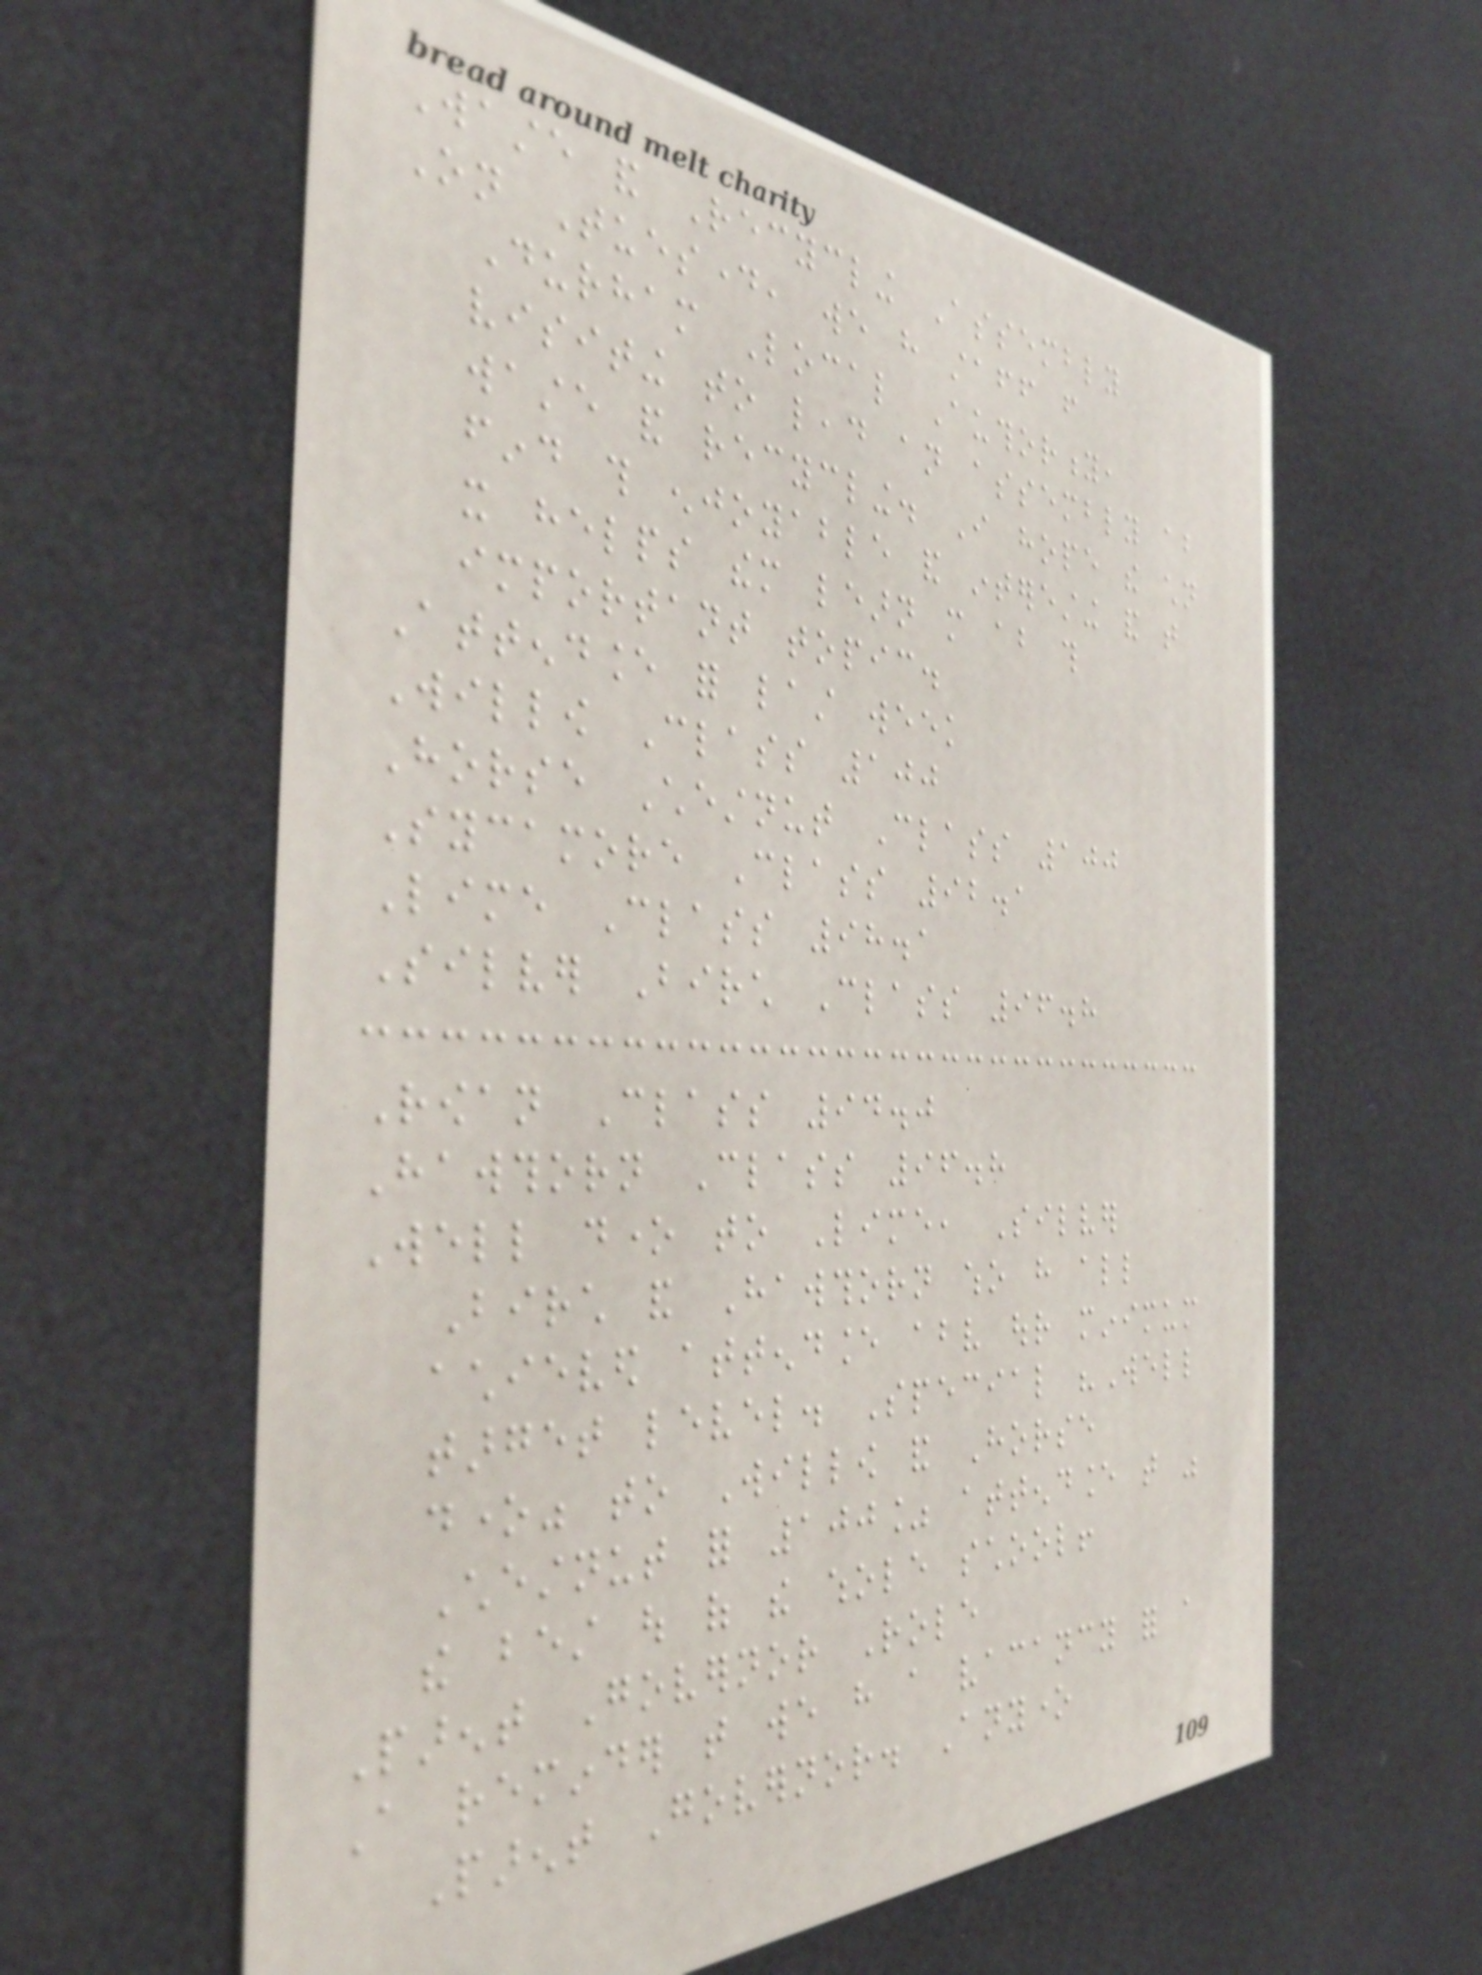Waste and Recycling Assembly
On Tuesday, we have staff from
Durham Local Authority,
visiting to lead an assembly about
waste and recycling. I hope the children
find this enjoyable and interesting and that
it helps them learn more about this
important topic.
Attendance for last week
Willow Class 100
Horse Chestnut Class 100
Sycamore Class 92.1
Lime Class 98.1
Silver Birch Class 96.8
Rowan Class 94.0
Hawthorn Class 96.8
Well done to Lime, Silver
Birch and Hawthorn who have all
achieved attendance above our minimum
target level. Special "Well
done" to Willow and Horse
Chestnut for 100% attendance that was
the best out of the whole school!
Parent Governor Role
A reminder that we have a vacancy for a
Parent Governor. Anyone
